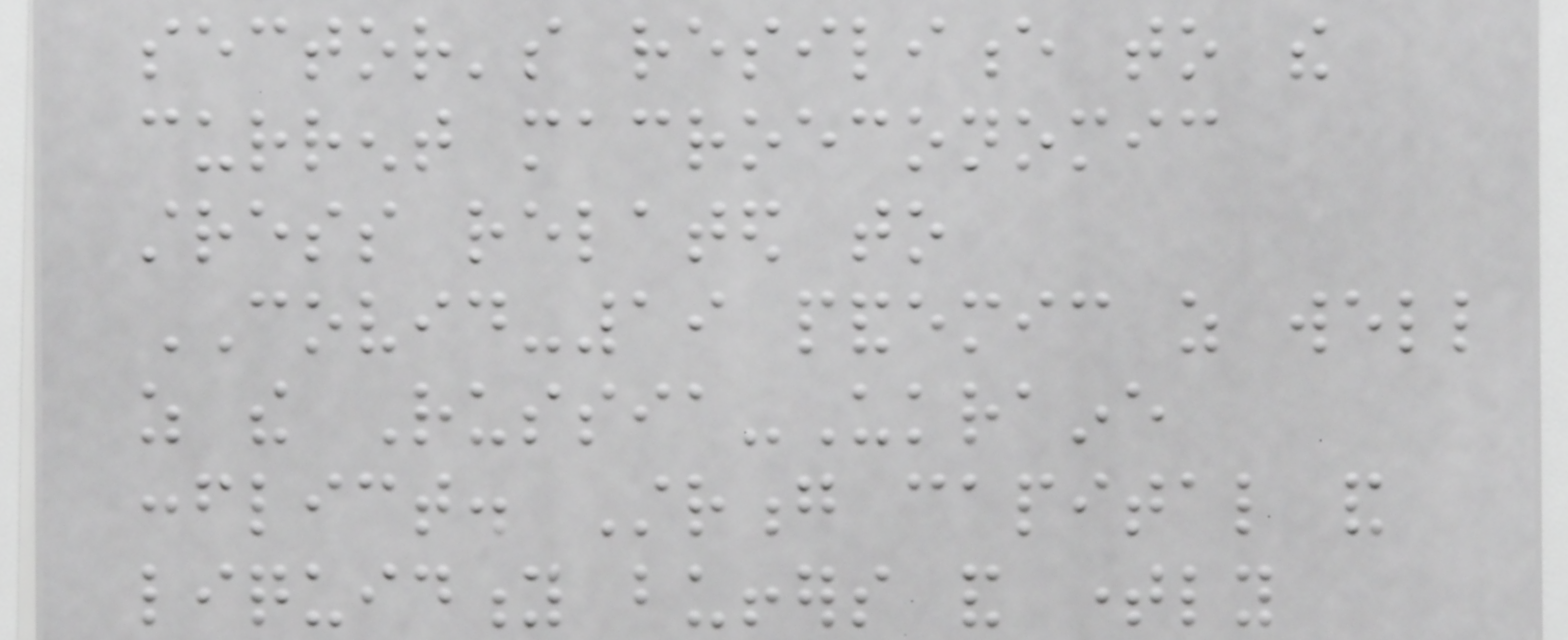sector's resilience to the
current macroeconomic
stress related to
COVID-19 pandemic as well
as the Russia-Ukraine
conflict. Strong capital and
liquidity buffers and timely
